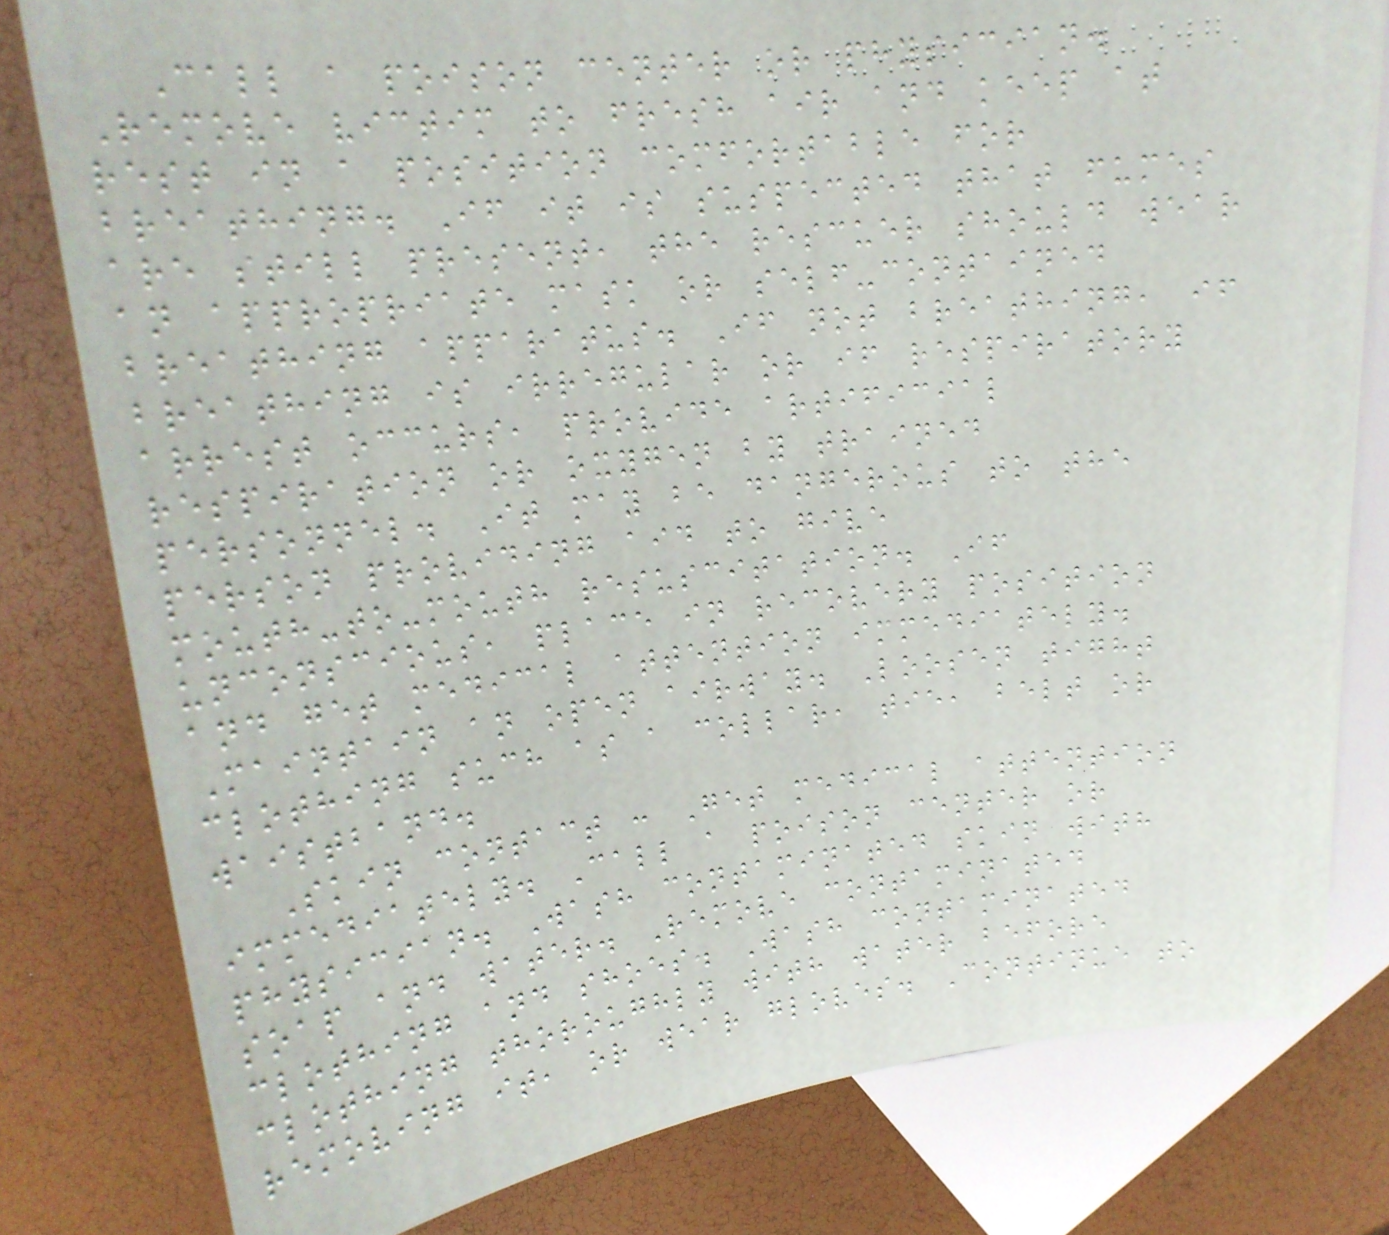Call a poison center or physician.
Remove victim to fresh air and keep at
rest in a position comfortable for
breathing. If it is suspected that fumes
are still present, the rescuer should wear
an appropriate mask or self-contained
breathing apparatus. If not breathing, if
breathing is irregular or if respiratory
arrest occurs, provide artificial
respiration or oxygen by trained
personnel. It may be dangerous to the
person providing aid to give
mouth-to-mouth resuscitation. If
unconscious, place in recovery position
and get medical attention immediately.
Maintain an open airway. Loosen tight
clothing such as a collar, tie, belt or
waistband.
Skin contact : Get medical attention
immediately. Call a poison center or
physician. Wash contaminated skin with
soap and water. Remove contaminated
clothing and shoes. Wash contaminated
clothing thoroughly with water before
removing it, or wear gloves. Continue to
